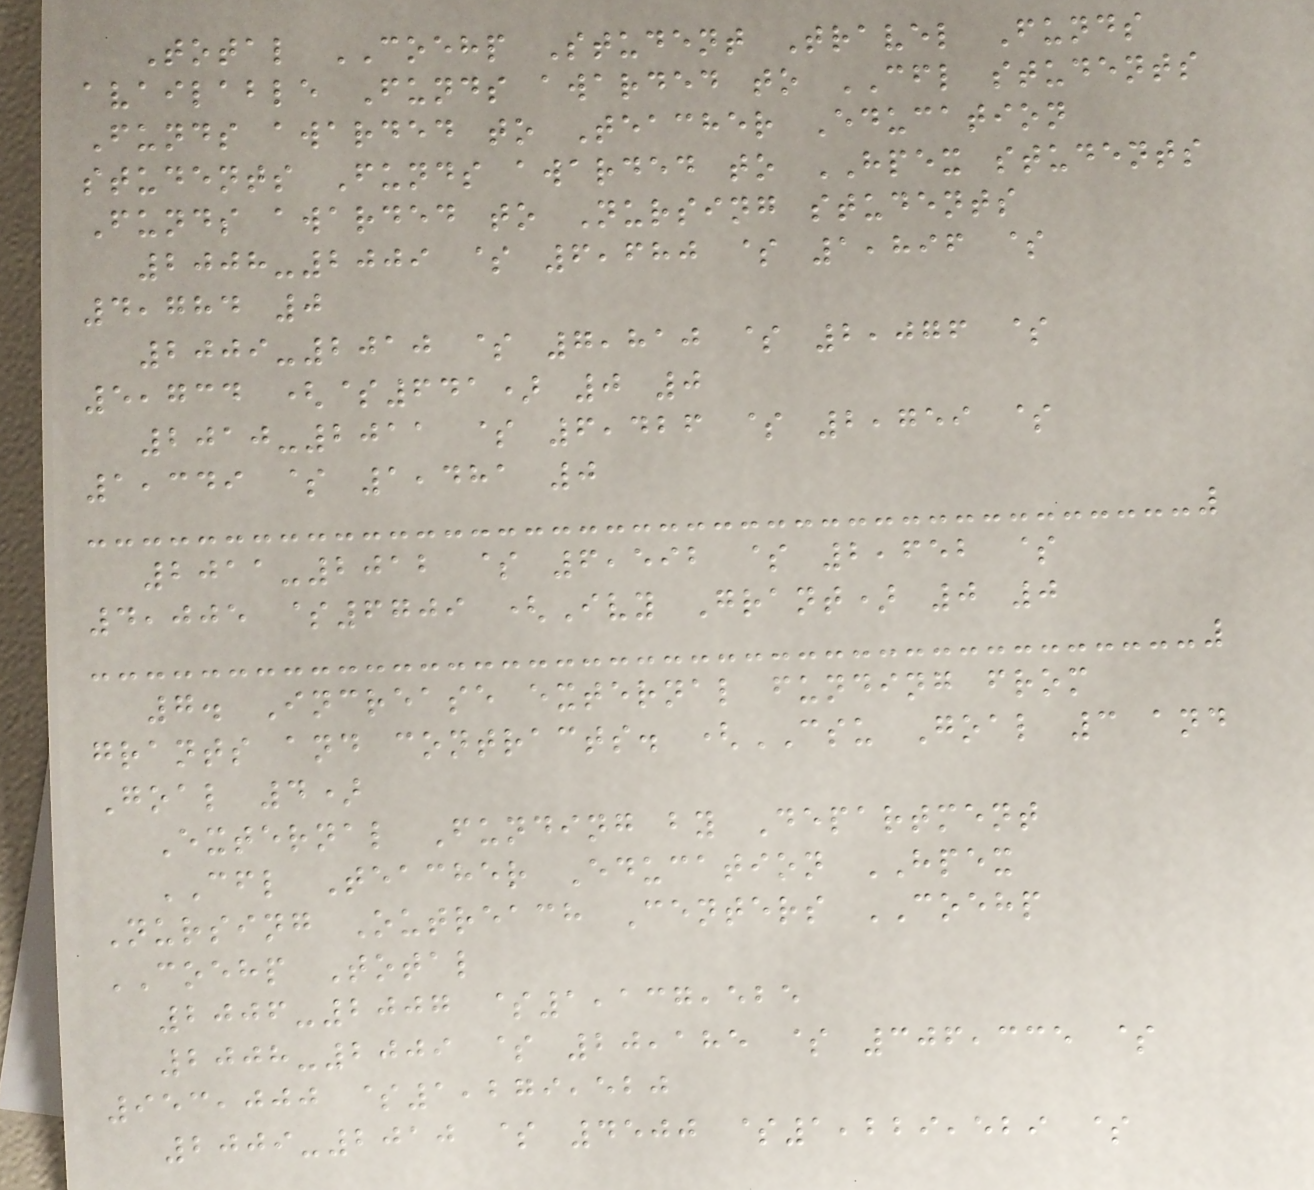Total COEHP Student Travel Funds
available Funds awarded to CFL students
Funds awarded to Teacher Education
students Funds awarded to HPEX students
Funds awarded to Nursing students
2008-2009 $ 6,680 $ 1,896 $
4,784 0
2009-2010 $ 7,810 $ 2,076 $
5,734 ($641) 0 0
2010-2011 $ 6,426 $ 2,759 $
1,349 $ 1,481 0
2011-2012 $ 6,592 $ 2,652 $
4,005 $6709 (Ivy Grant) 0 0
7. Increase external funding from
grants and contracts. (CSU Goal 3 and
Goal 4)
External Funding by Department
CFL Teacher Education HPEX
Nursing Outreach Centers COEHP
COEHP Total
2006-2007 $1,137,525
2008-2009 $ 20,185 $ 306,335 $
953,000 $1,279,520
2009-2010 $ 4500 $1,229,529 $
